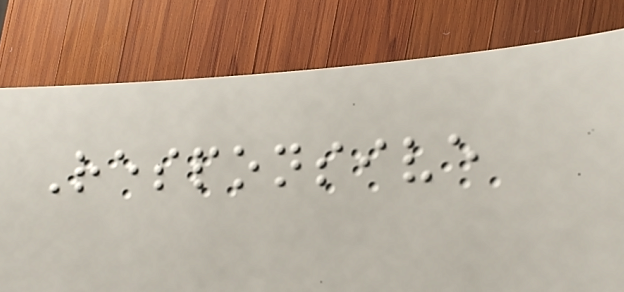Responsive
